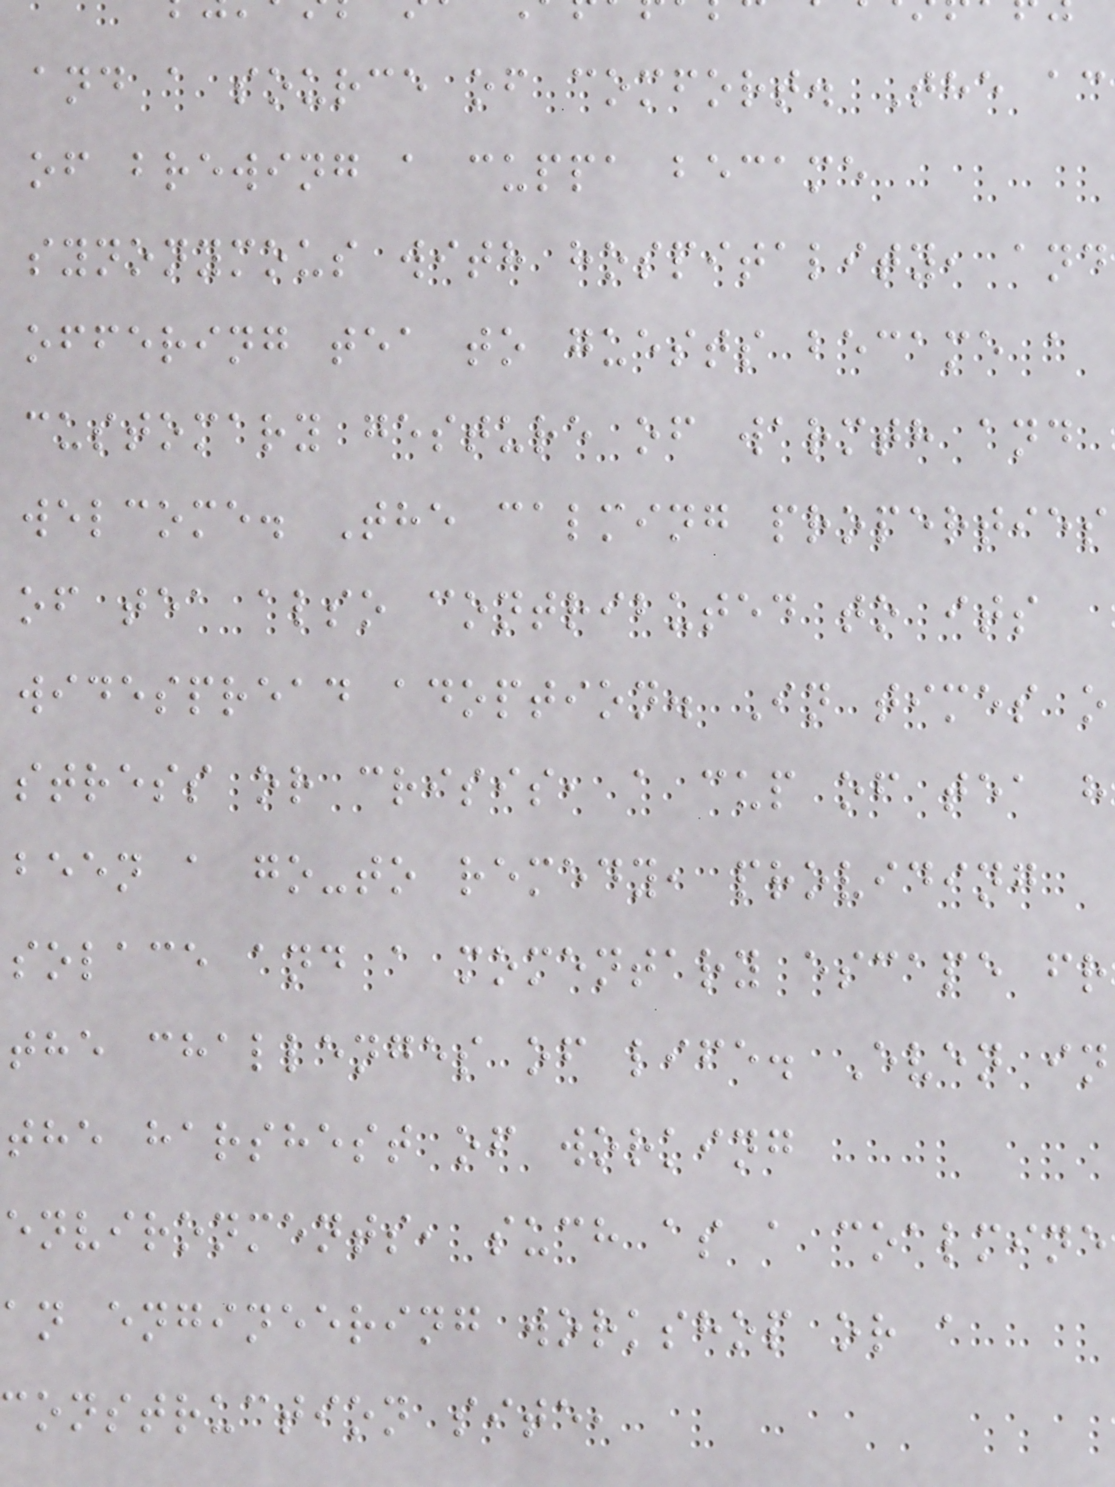and a source of comfort. The ac
of brewing a cuppa became
synonymous with hospitality, and
offering tea to guests became a
customary gesture of warmth and
welcome. The calming properties
of tea also contributed to its
widespread adoption. In times o
stress or crisis, a cup of tea h
been a go-to remedy, providing
solace and a momentary escape fr
the challenges of life. Even in
the harshest of working
environments, such as a coalmine
an engineering workshop or a
construction site,
